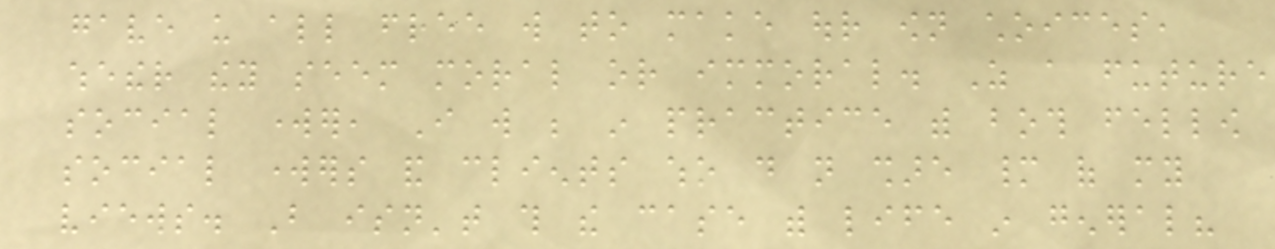gave us all free will to make our own choices,
whether they seem moral or immoral. As a future
social worker, I will be in practice with both fellow
social workers and clients who do not share many of my
views. But isn't this the case with life in general?
